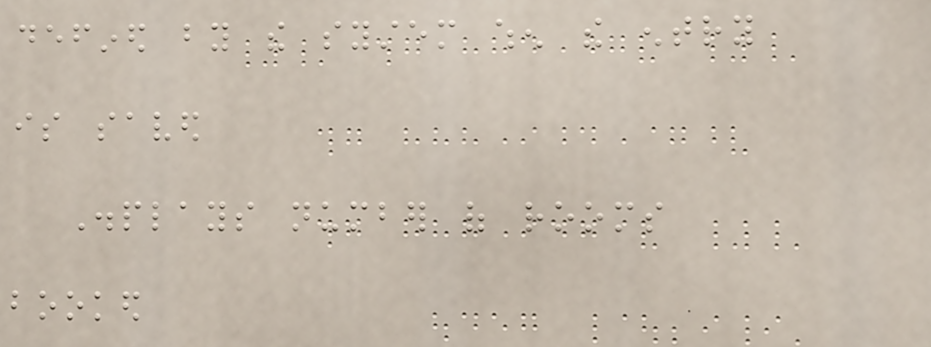defined by the system when the entry
is saved
Displays number of rooms
booked
